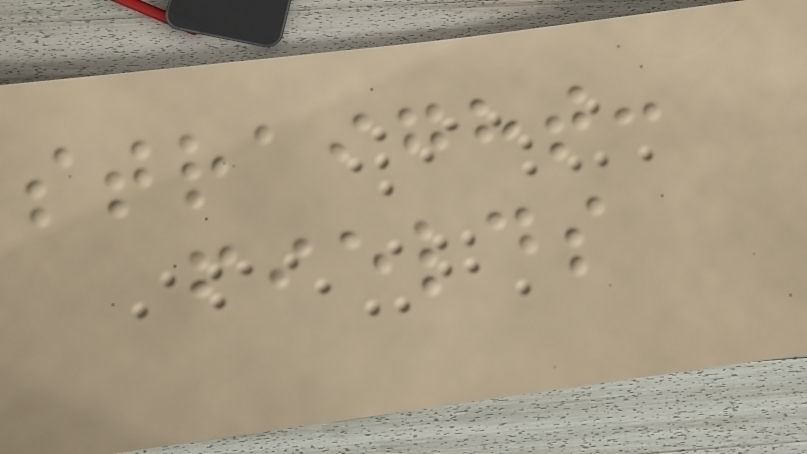straight:
fields
